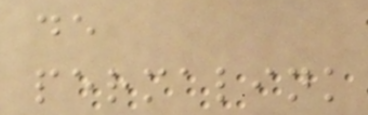de
permalink
